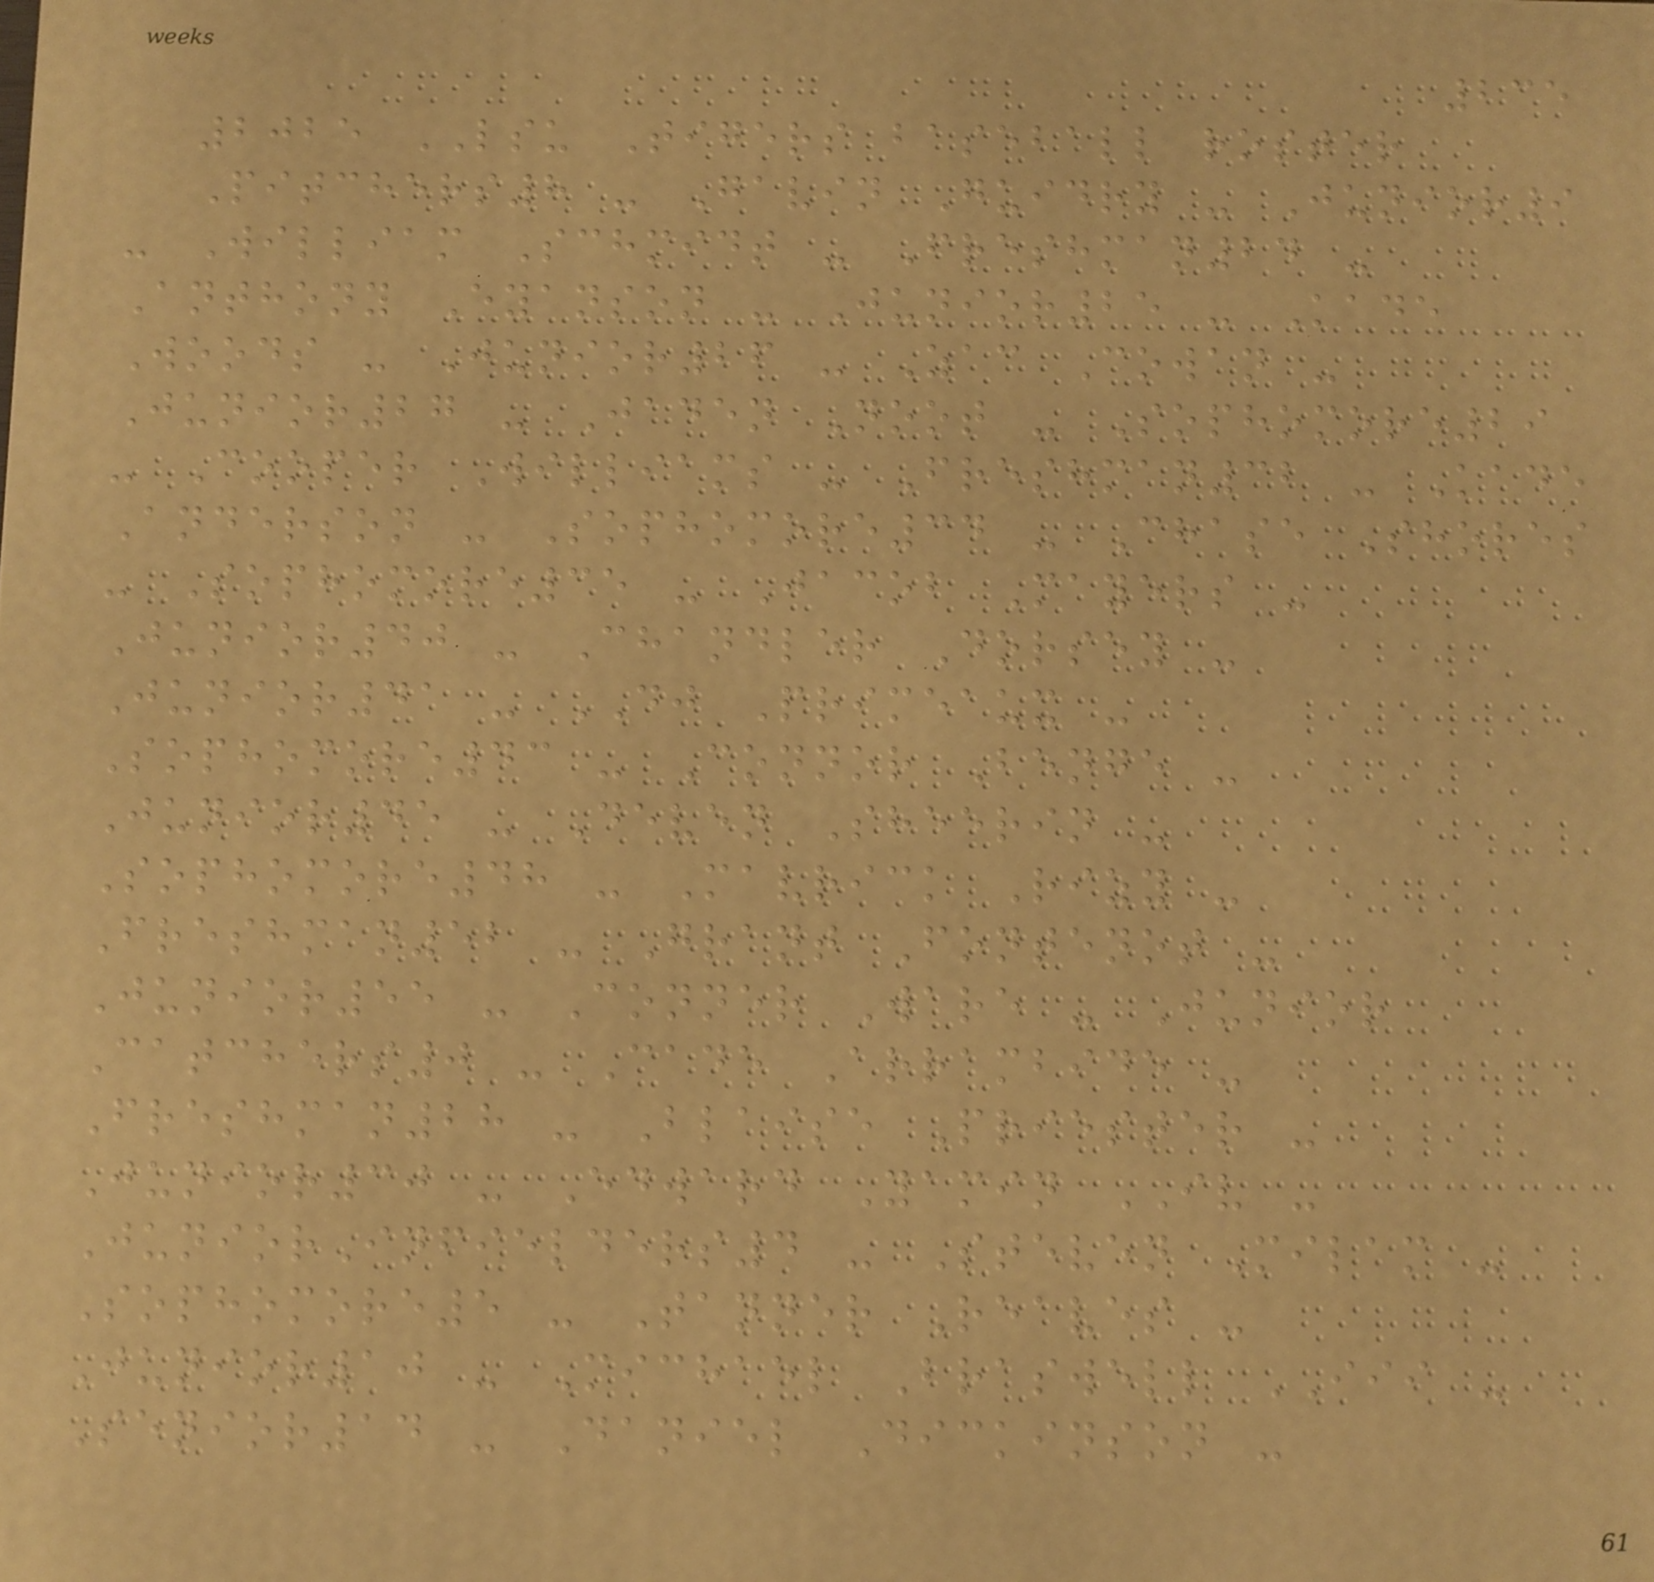235
2025 LSU Tigers baseball roster
Pitchers8 - Gavin Guidry - Junior9
- William Schmidt - Freshman24 -
Anthony Eyanson - Junior25 - Kade
Woods - Junior26 - Zac Cowan -
Junior27 - Jaden Noot - Sophomore29
- Cooper Williams - Freshman32 - Kade
Anderson - Sophomore34 - Chase Shores
- Sophomore35 - Jacob Mayers -
Junior40 - Chandler Dorsey -
Junior41 - DJ Primeaux -
Sophomore43 - Connor Benge -
Junior45 - Deven Sheerin -
Sophomore48 - Mavrick Rizy -
Freshman52 - Grant Fontenot -
Junior55 - Conner Ware - Junior
Catchers0 - Cade Arrambide -
Freshman28 - Blaise Priester -
Junior30 - Edward Yamin IV -
JuniorInfielders4 - Steven Milam -
Sophomore5 - Tanner Reaves -
Junior10 - Michael Braswell III -
Senior14 - Daniel Dickinson -
